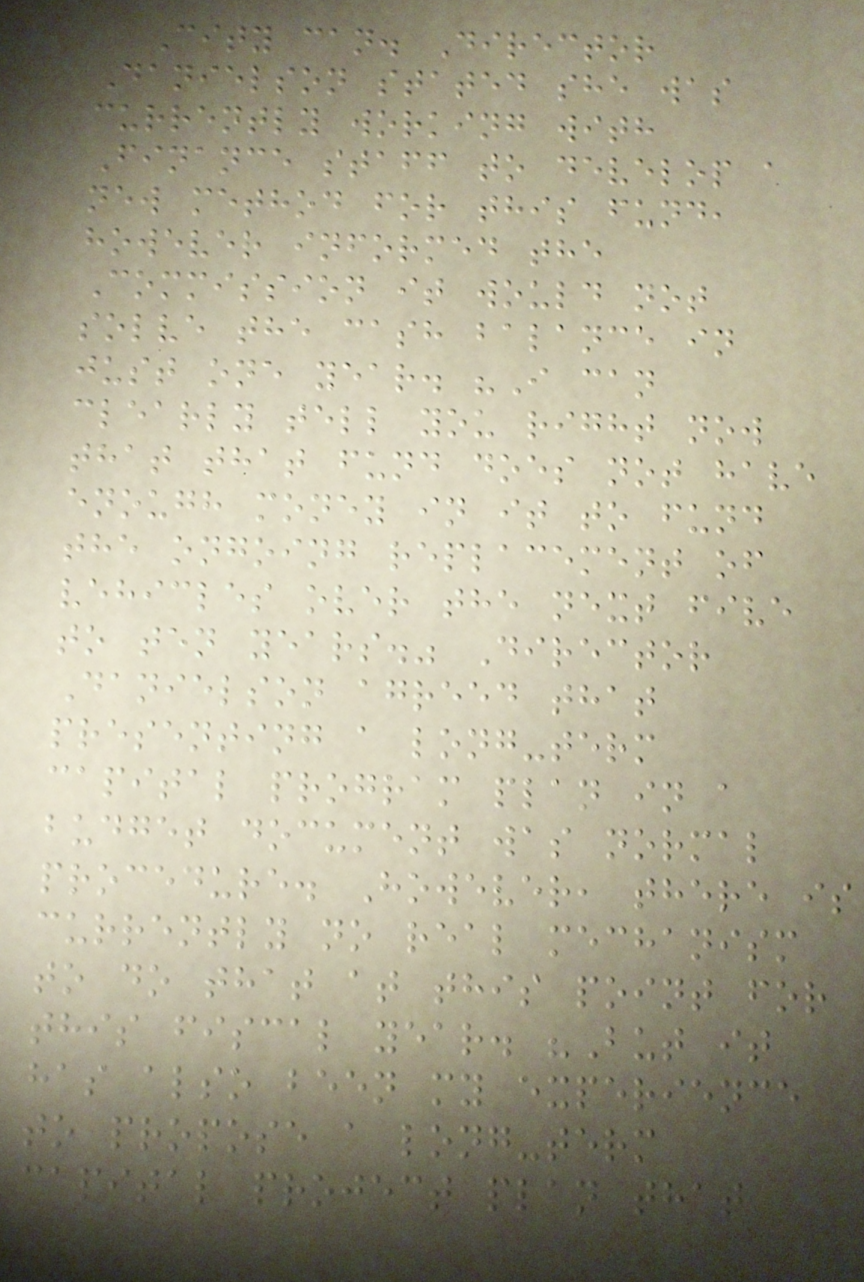City can. Director
Danielson stated she was
currently working with
Finance staff to develop a
new method for this fund,
however informed the
Commission it would not
solve the cash balance in
just one year. "I can
clearly tell you right now
that that fund does not have
enough money in it to fund
the ongoing replacement of
vehicles over the next five
to ten years." Director
Danielson agreed that
presenting a long-term
capital program plan in a
budget document was normal
procedure. However, there is
currently no real mechanism
to do that at this point for
this fiscal year. "But it
has also been my experience
to propose a long-term
capital project plan that
